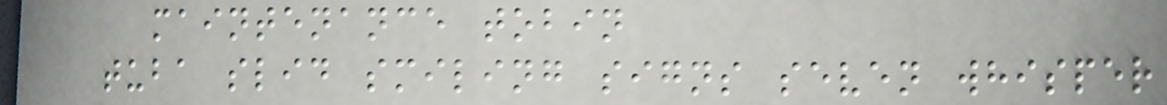maintenance tobin
tuba slid smiling signs seven whisper
